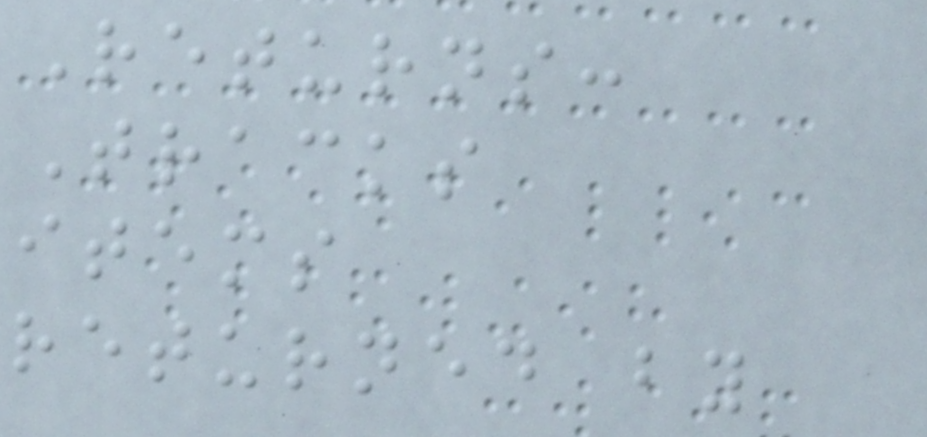Returns:
Tracks
items
returned by
